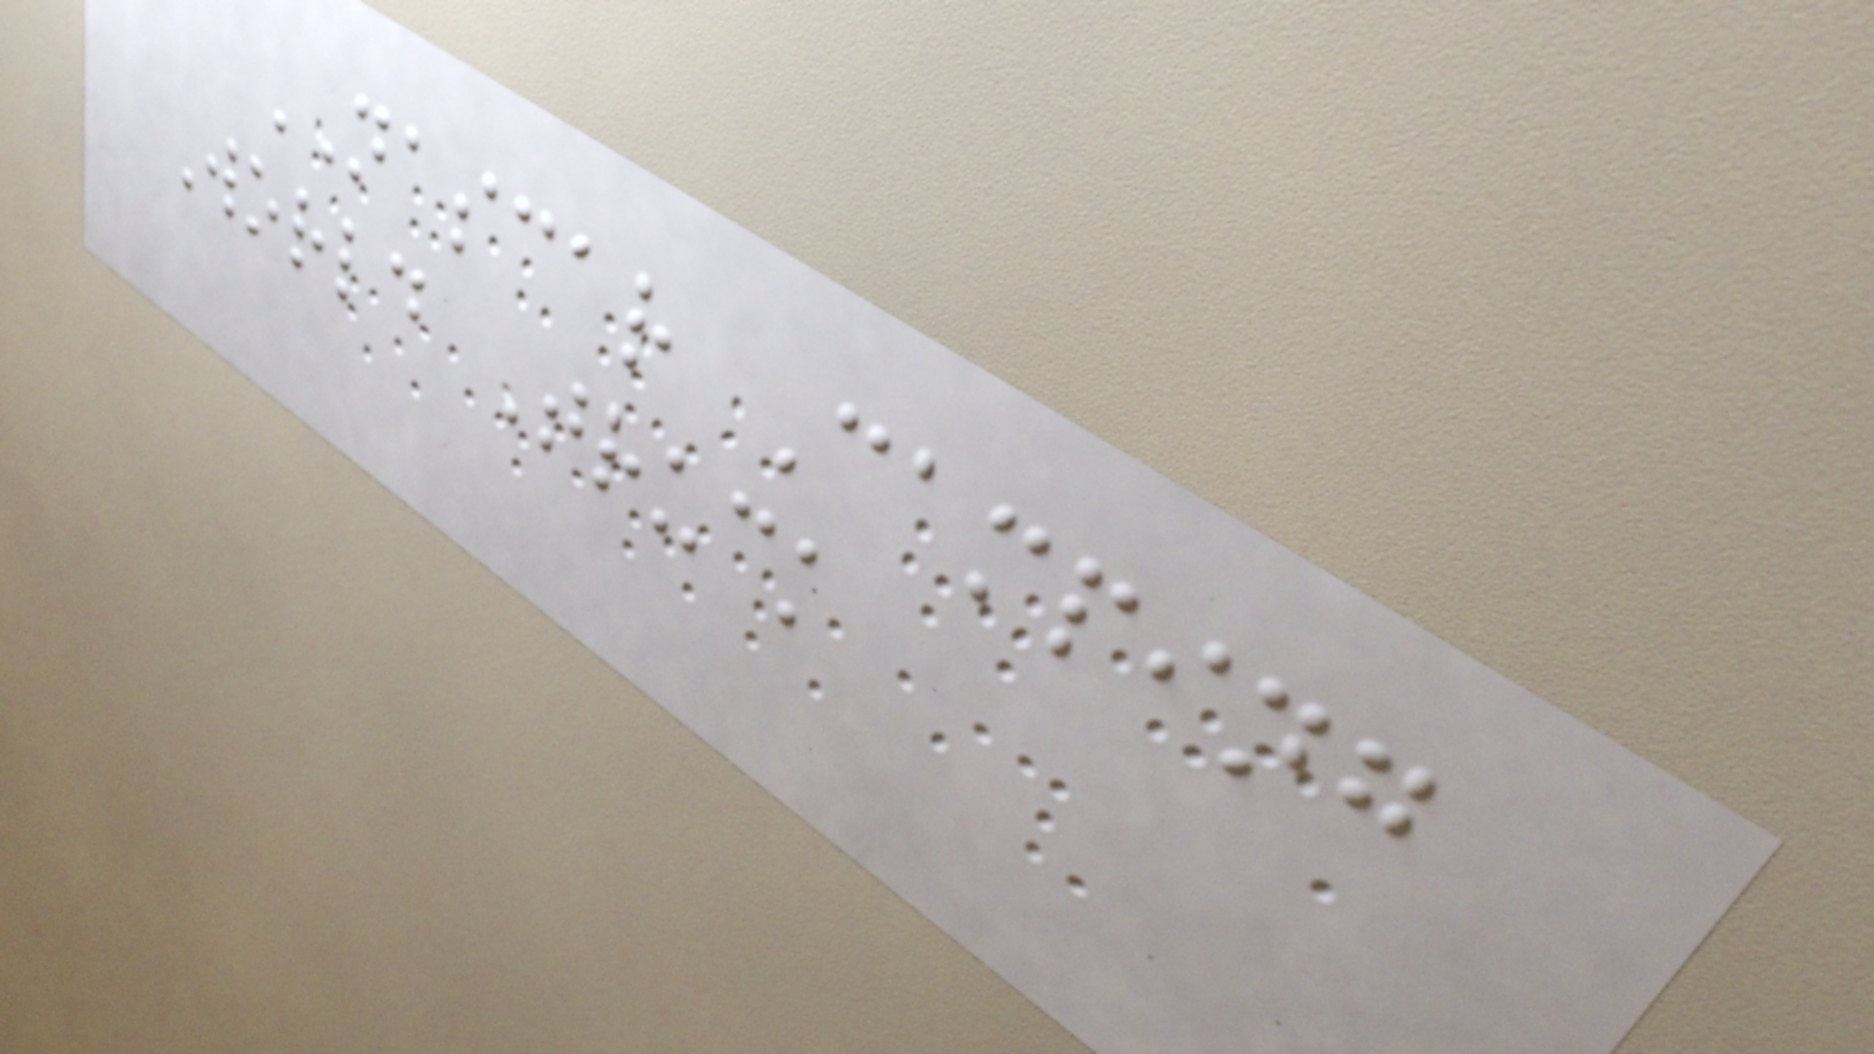NASCAR Camping
World Truck
